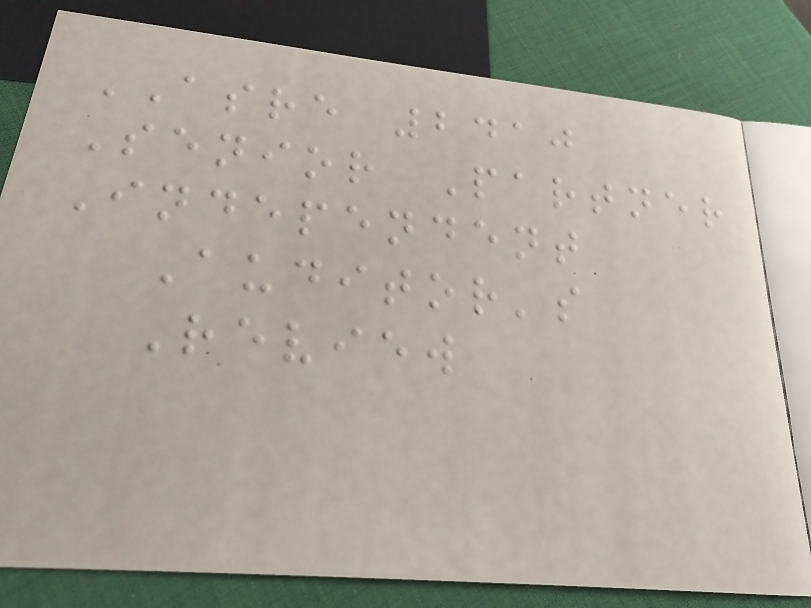ASRE 2410
Senior Partner
Independent
Auditor's
Review
